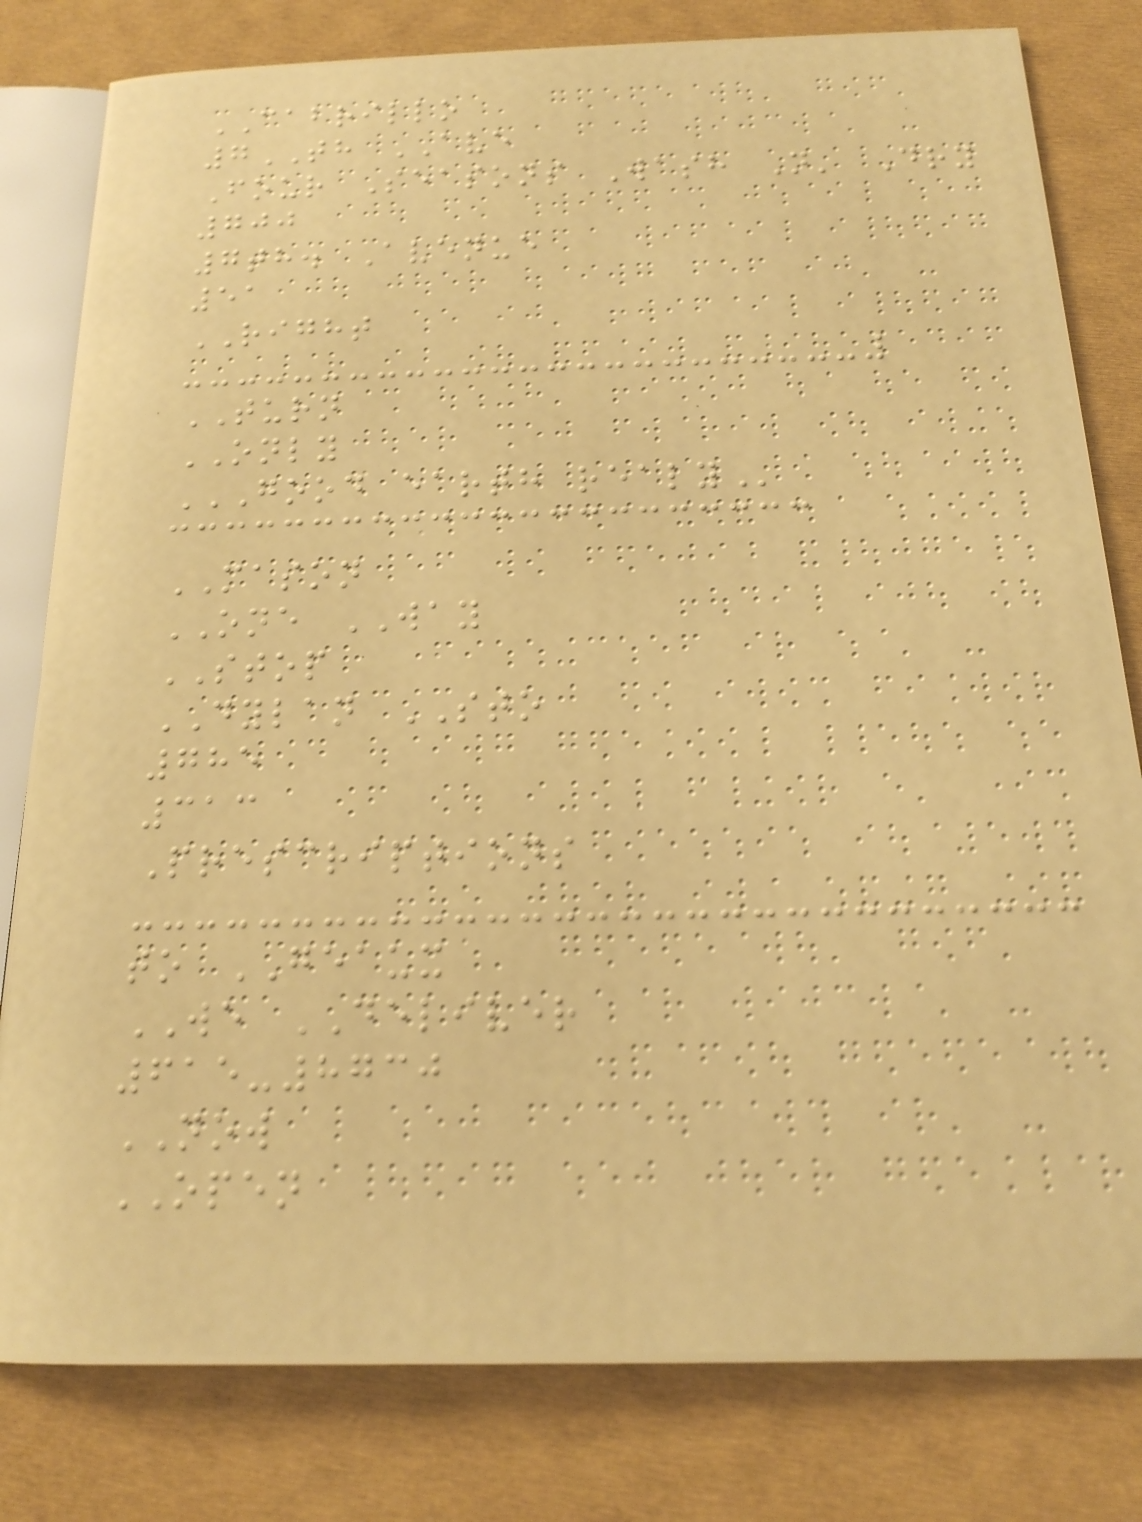CABRILLO
7TH AVE
Four Seasons Wash N' Dry
700
7th. Avenue
51
RIGHT
TURN
ONLY
GOOD EARTH REALY
MASON
ONE WAY
STOP
DYLAN STO
785
313
Prescriptions
to GEAUX
WE DELIVER
615-8730
NOW
OPEN
